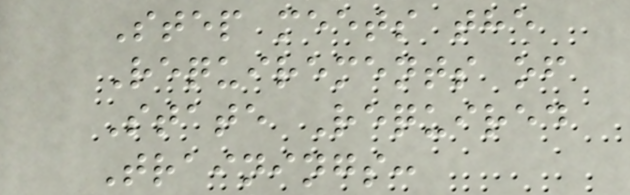Step meets the
Requirements of
State Required
Trainings:
